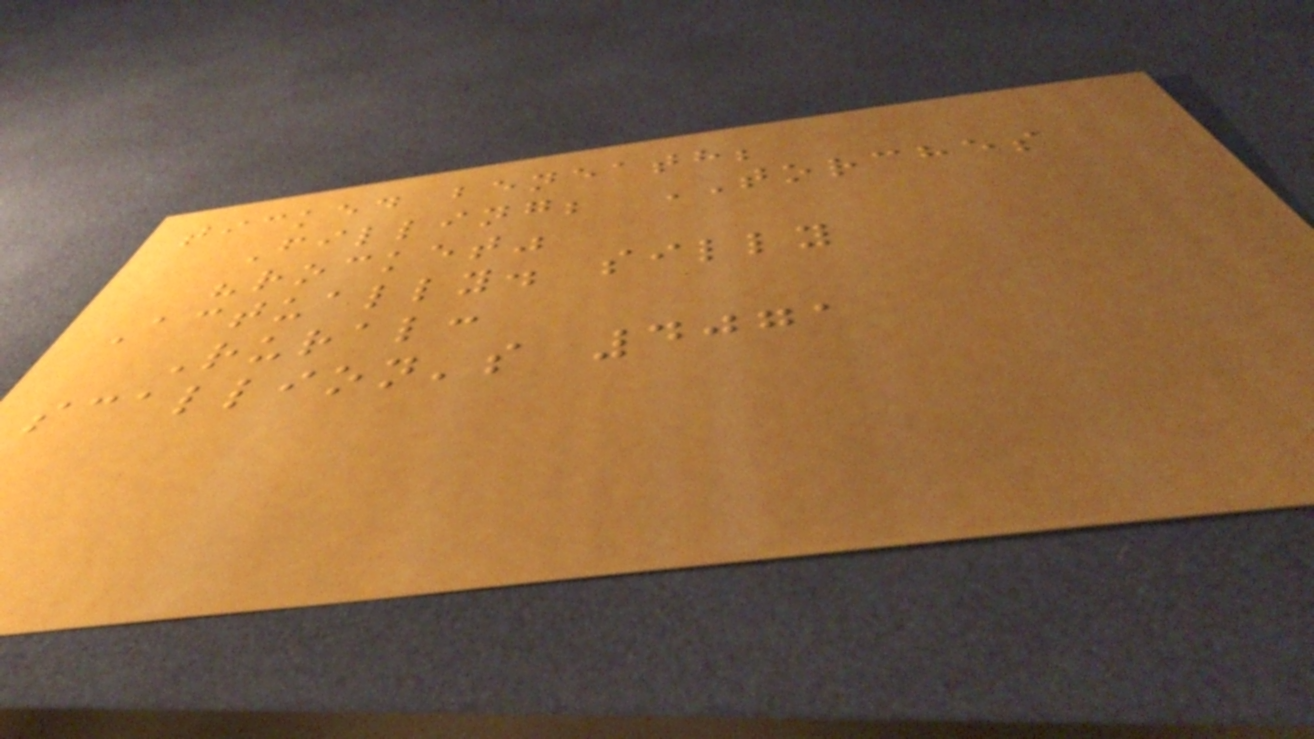ticked beneath;
Filling; TORCHES
"rocket"
Actually. silly
Rural:
scallion's 4071
